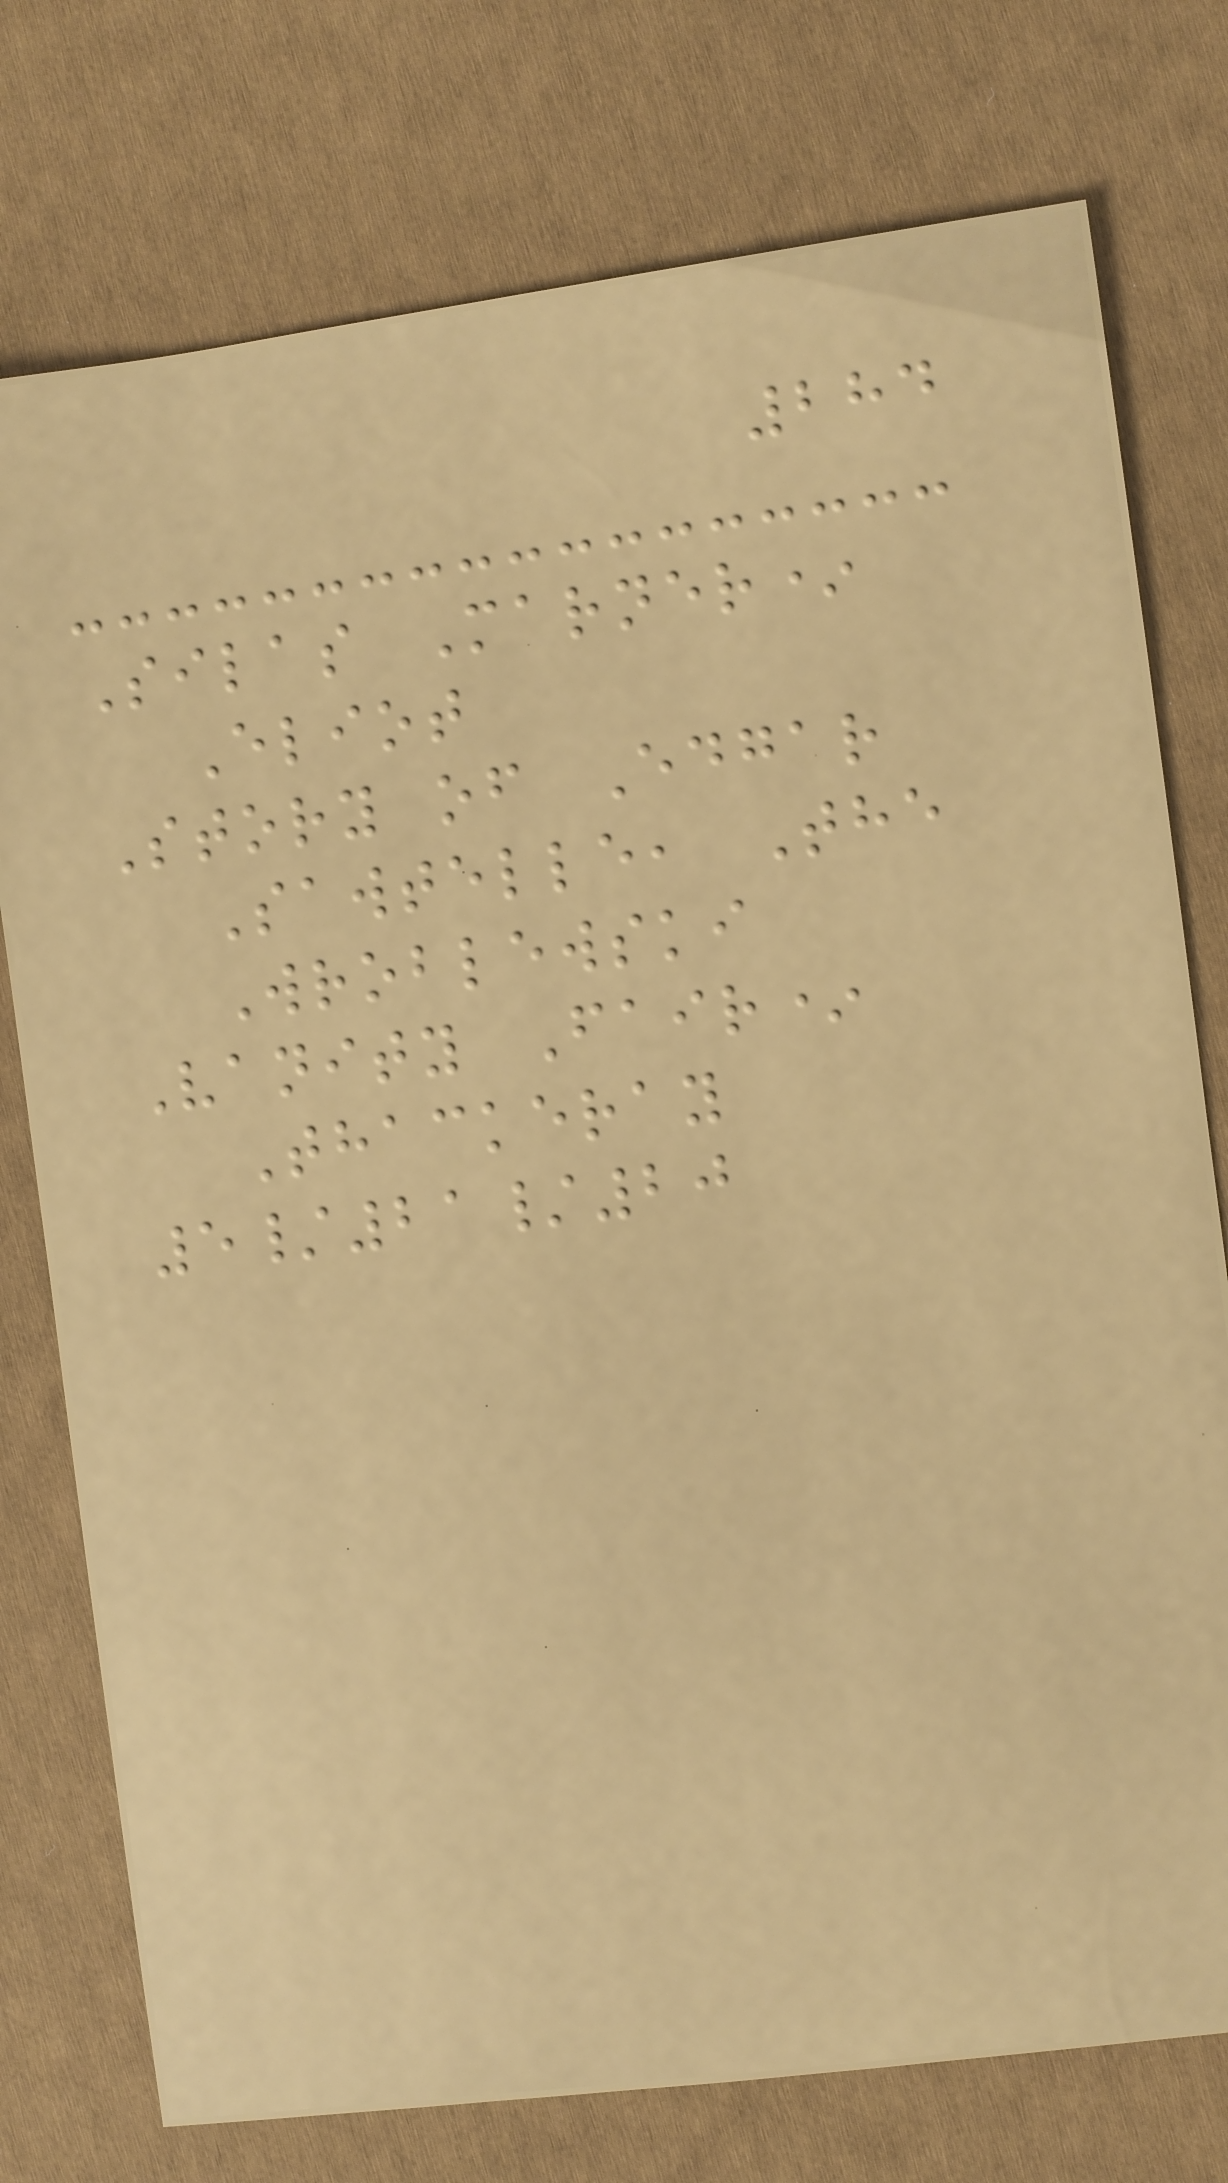284
Silas Marner*
Eliot
Story of Edgar
Sawtelle, The
Wroblewski
Vanity Fair*
Thackeray
5/21/20
